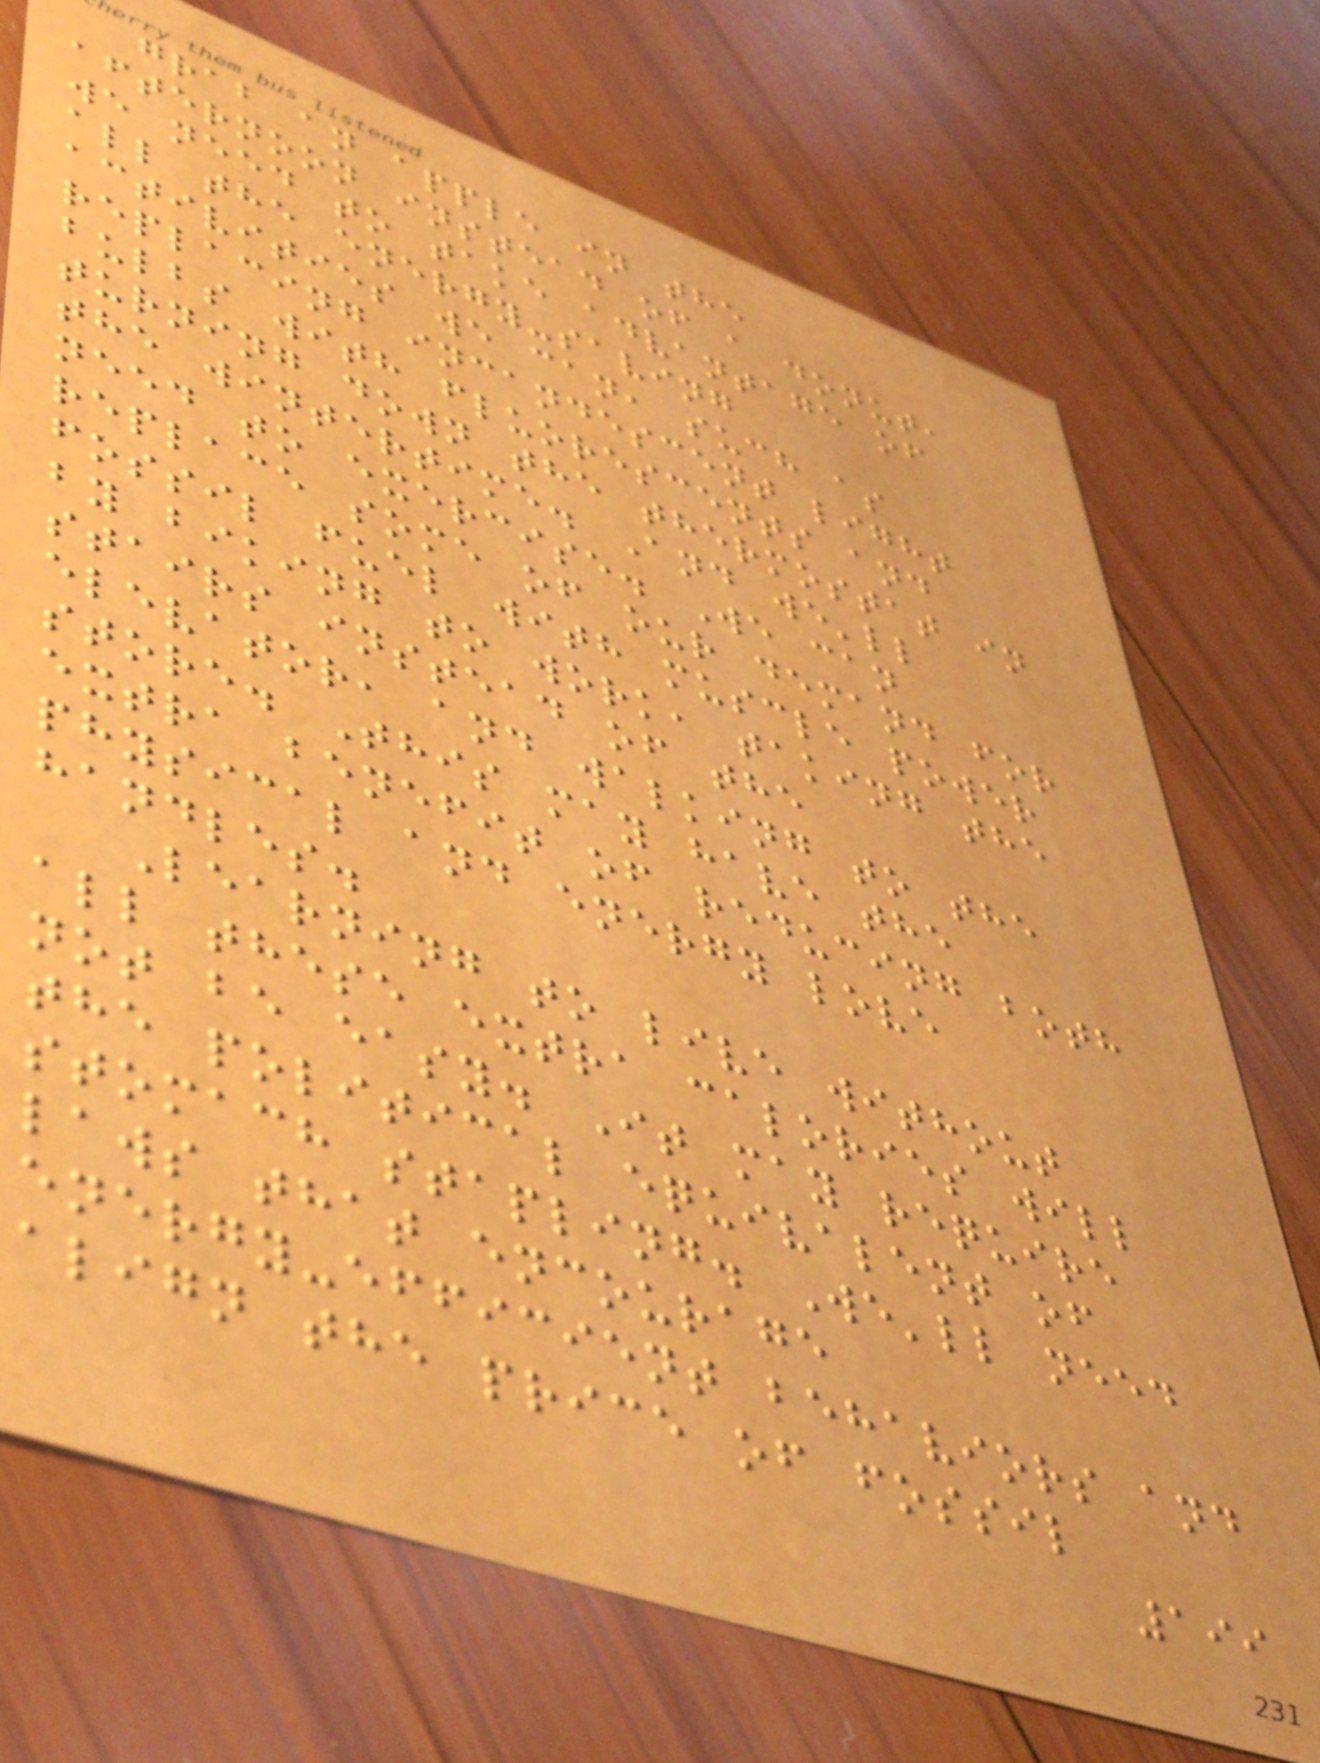grab an apple in the
afternoon instead of a donut,
we need to take advantage of
all the energy-saving
activities we can, such as
replacing incandescent light
bulbs with fluorescents and
turning down the thermostat in
the wintertime. And we'll
need to exercise. We can
replace some of our demand for
fossil fuel with muscle power
by biking to work, taking the
stairs instead of the
elevator, and walking to the
store. This may have the
extra benefit of reducing both
physical and energy love
handles.
Learning to live without
all these extra calories will
not be easy. It may require
the political equivalent of
stomach stapling. We'll need
laws that encourage
energy-efficient behaviors and
align the price of fossil
199
